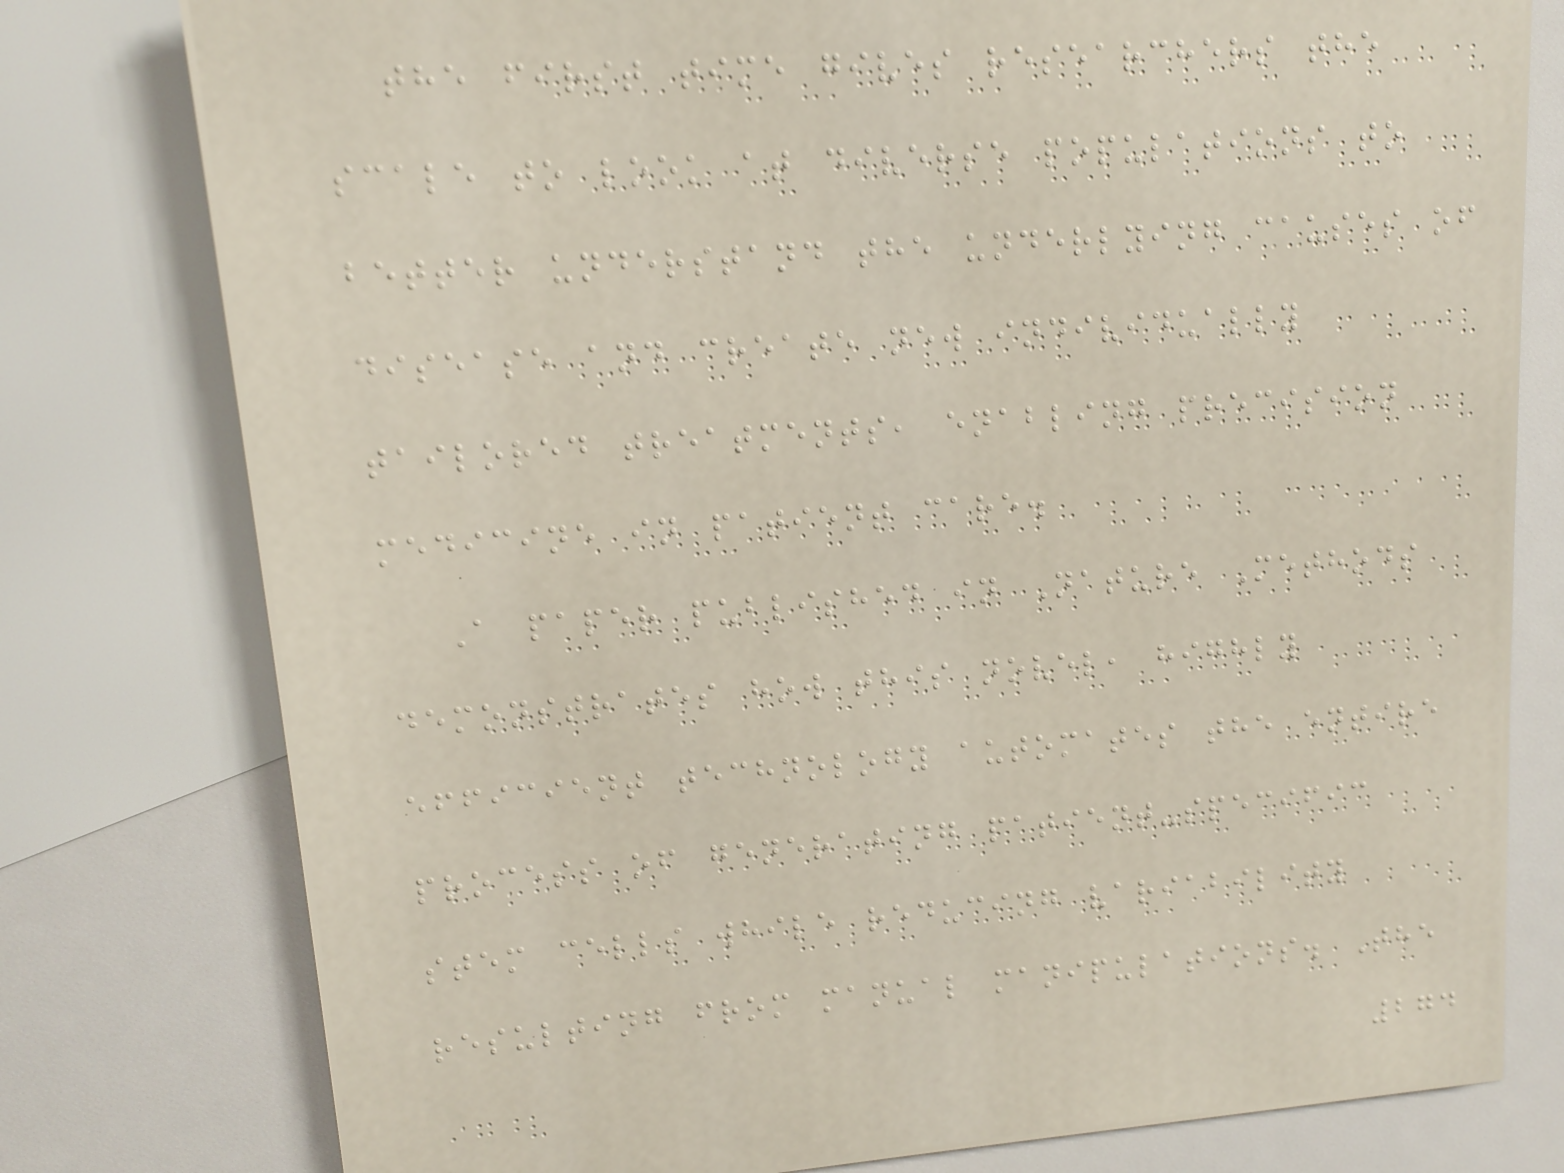the first time gives researchers the
scale to look at diverse populations to
better understand the underlying causes of
disease and create new individually
tailored treatments, enabling precision
medicine in patient care.
A paper published in Nature Methods
demonstrates how this novel, highly
efficient technology automates the entire
process of generating patient-specific
stem cells while reducing variability
resulting from manual manipulations. The
274
